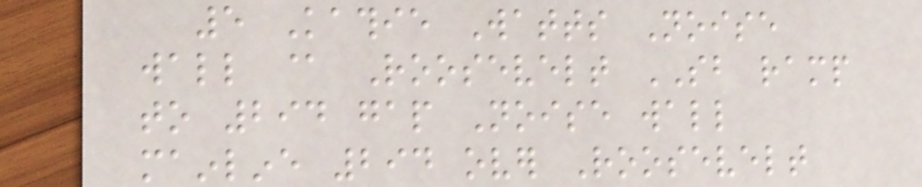5 Kathie Watts Noise
wall @ Roosevelt SB ramp
to 294 gap Noise wall
mainline 294 over Roosevelt
